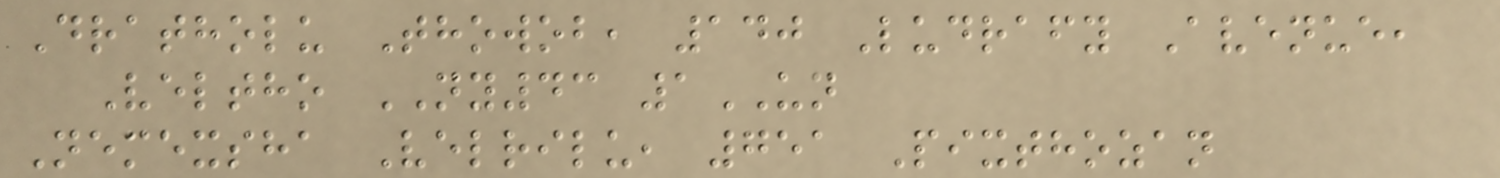Dratholu Thowob, 140 Ludrafy Avenue,
Veltho NY43 1UN
Nemexsha Velrilu, 751 Pixthozan
